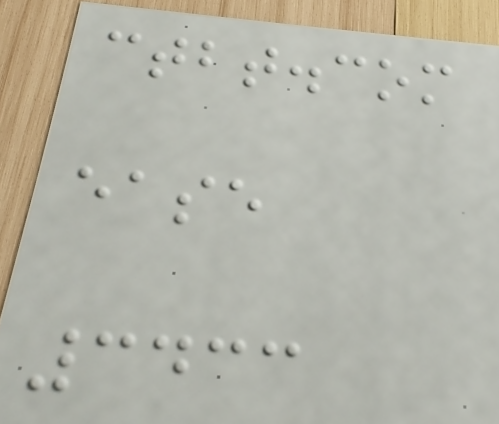ctbt.com
ease
3433
